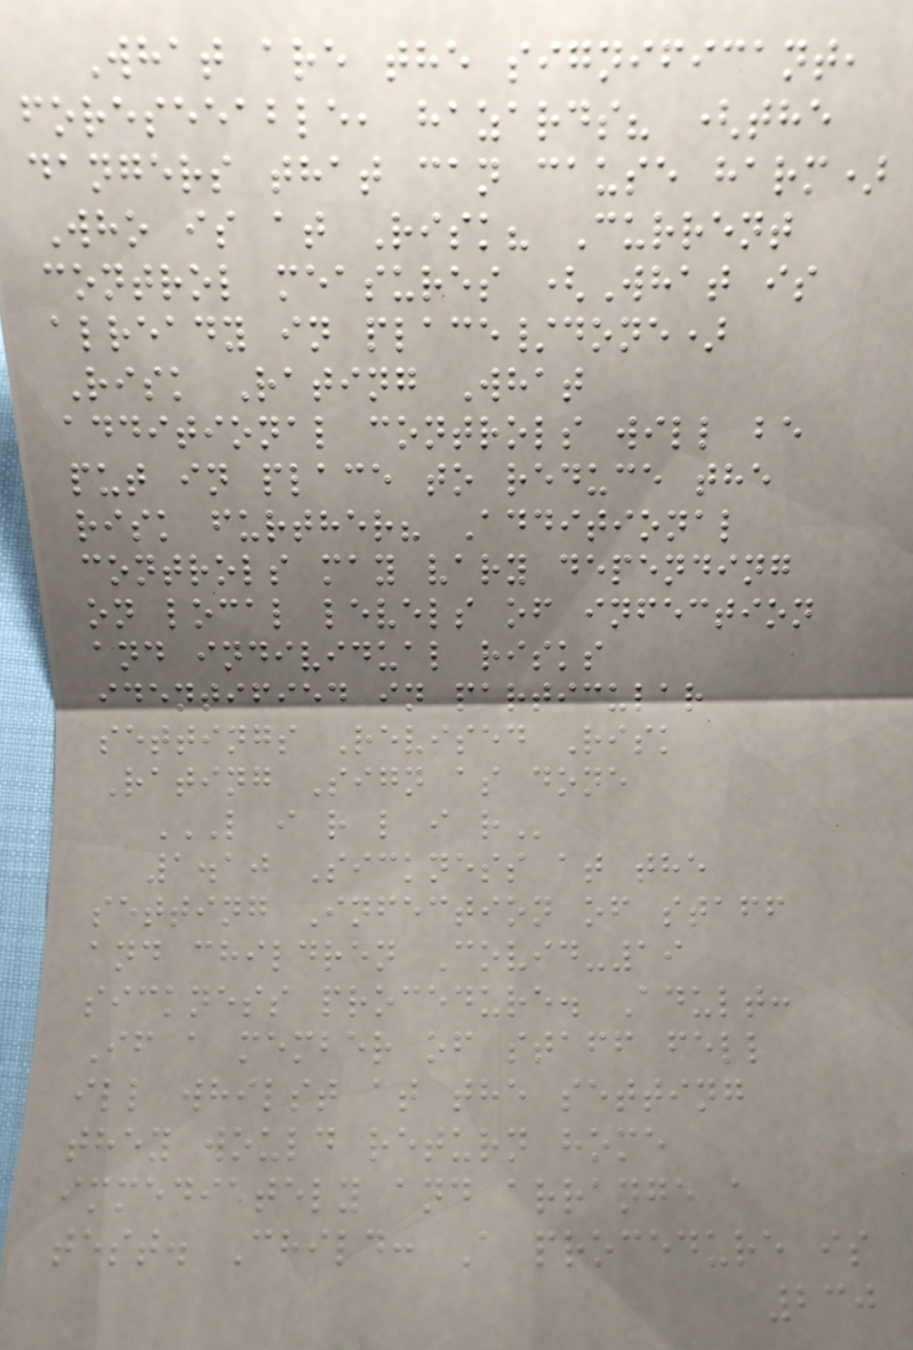What are the significant,
foreseeable, hazards? (the
dangers that can cause harm)
Who is at Risk? Current
control measures (What is
already in place/done)
Risk Rating What
additional controls will be
put in place to reduce the
risk further? Additional
controls may vary depending
on local levels of infection
and individual risks
identified in particular
settings Revised Risk
Rating Sign as done
L I R L I R
1.10 Sickness at the
setting Infection of staff
and children Covid-19
sickness procedure. Adult:
If a member of staff fell
ill whilst at the setting
they would return home
immediately and arrange a
test. Child: A procedure is
230
